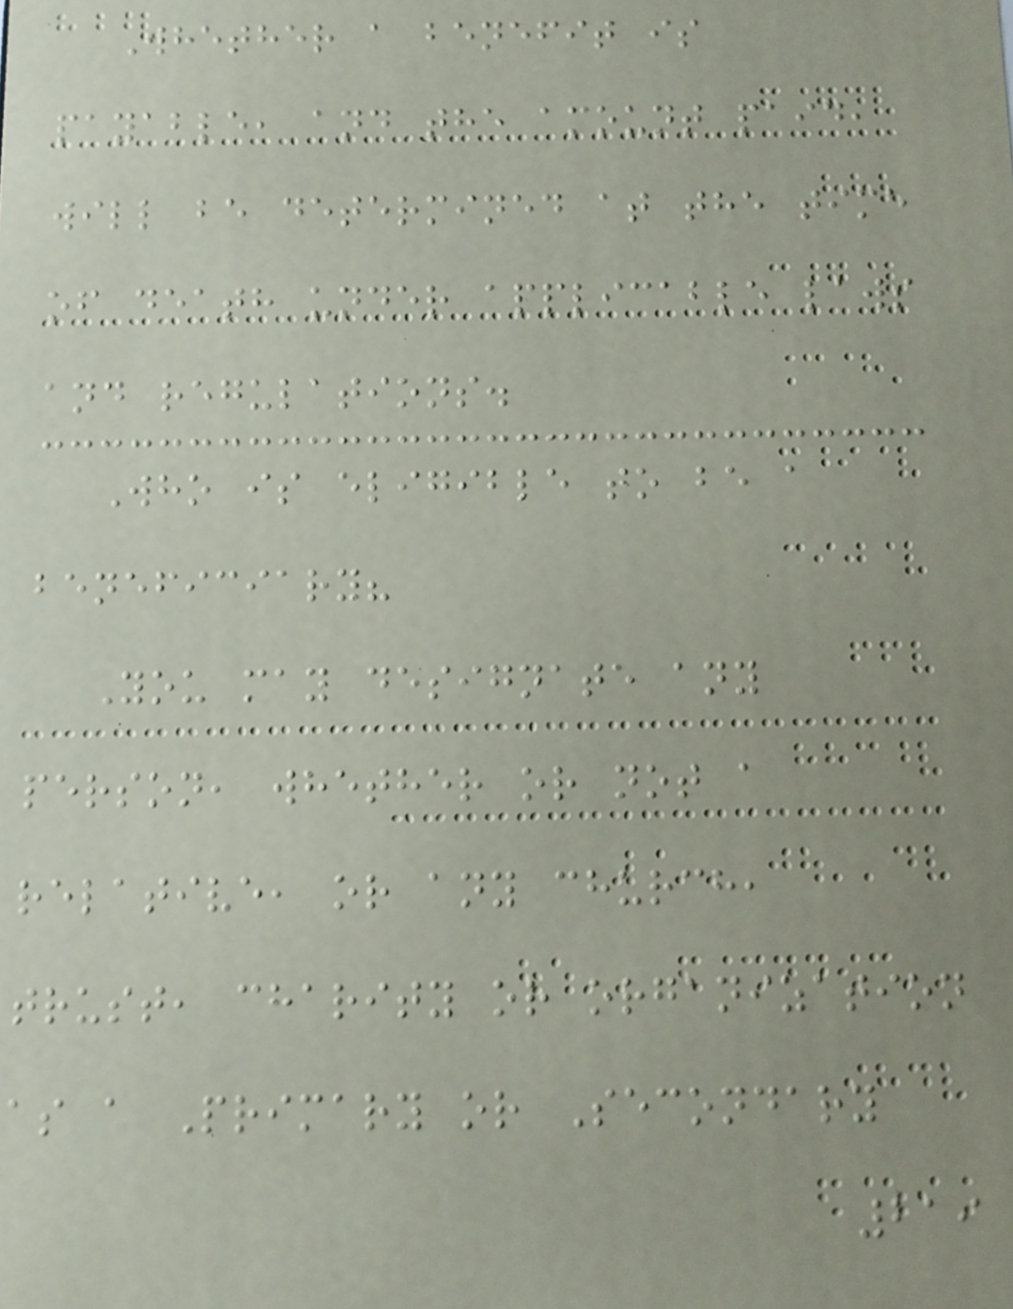Whether a benefit is
payable, and the amount paid,
will be determined at the time
of death under applicable laws
and regulations.
Who is eligible to be a
beneficiary?
You may designate any
person, whether or not a
relative, or any church,
trust, charity or organization
as a Primary or Secondary
219
